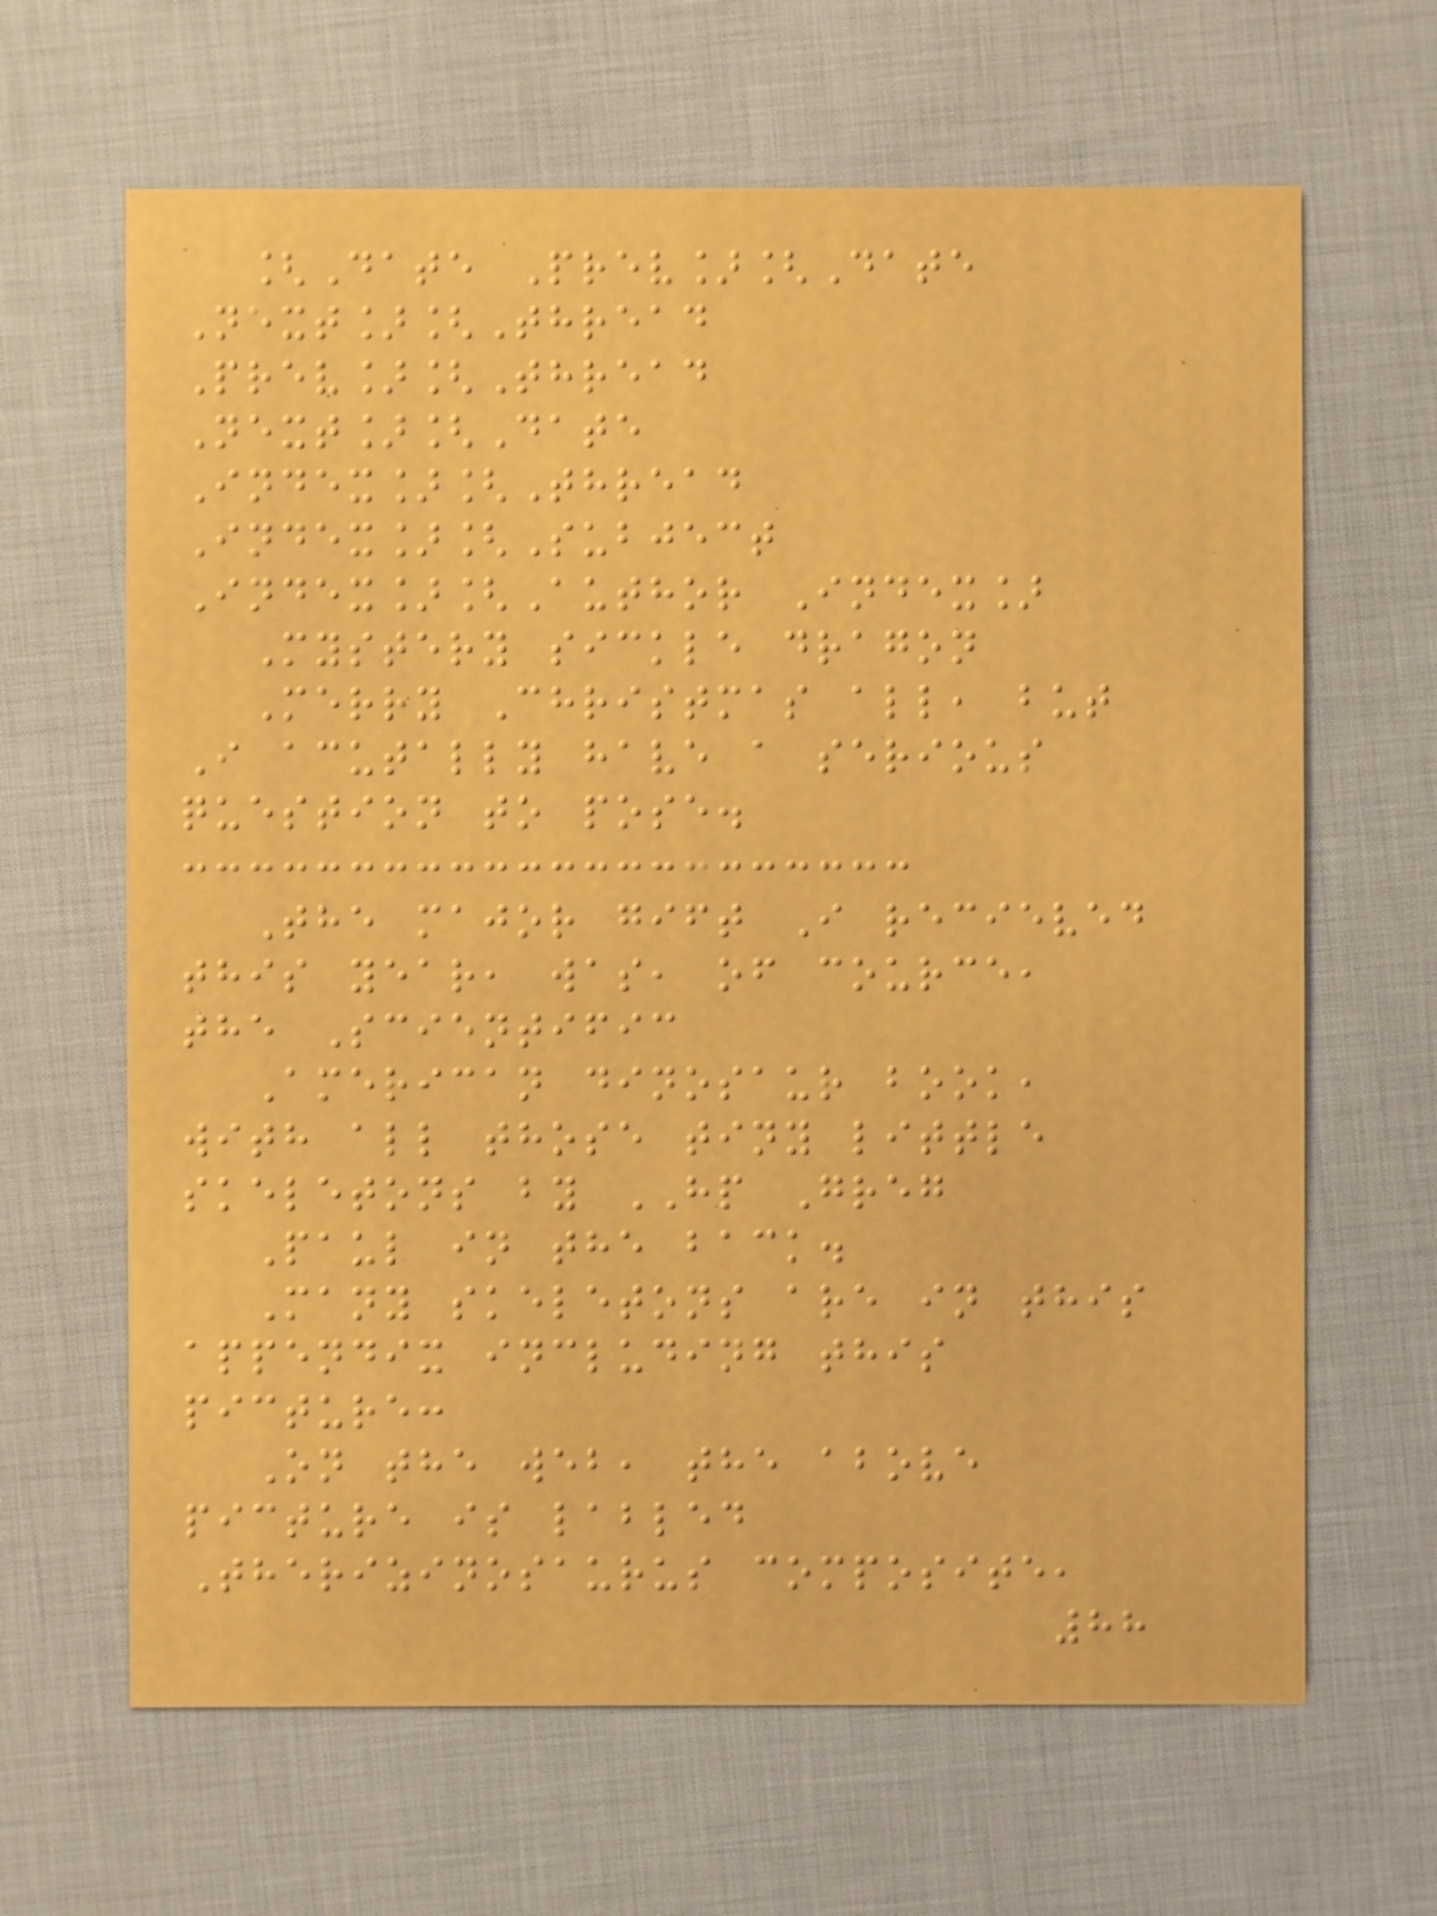[Date Prev][Date
Next][Thread
Prev][Thread
Next][Date
Index][Thread
Index][Subject
Index][Author Index]
Mystery sickle dragon
Merry Christmas all, but
I acutally have a serious
question to pose.
The major gift I recieved
this year, was, of cource,
the Scientific
American dinosaur book,
with all those tiny little
skeletons by HP Greg
Paul in the back.
Many skeletons are in this
appendix including this
picture:
On the web, the above
picture is labled
Therizinosaurus composite,
88
